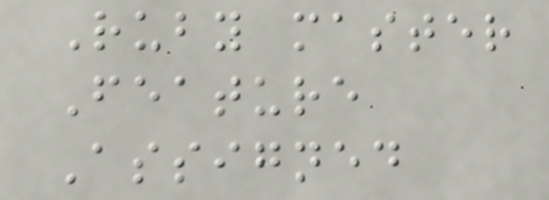Ruby master
Feature
Assigned
